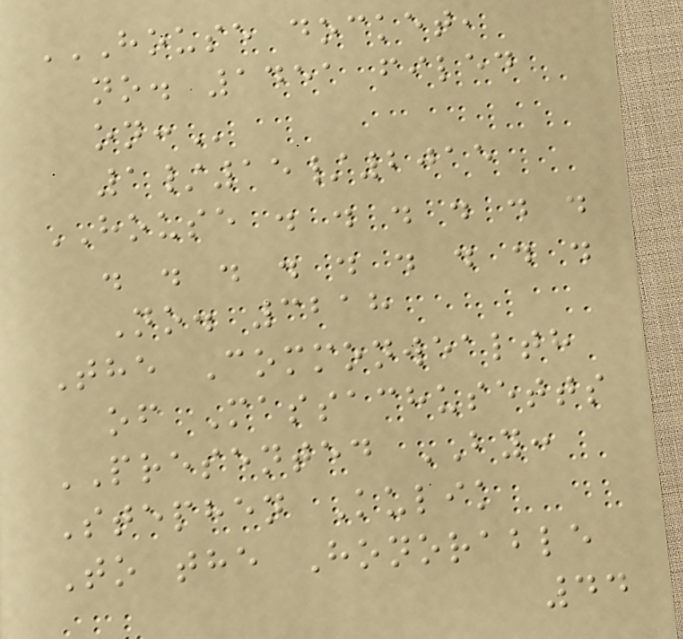HOUSE DOCKET,
NO. 1451 FILED
ON:
1/15/2015
HOUSE . . . . . .
. . . . . . . . .
No. 3218
The Commonwealth
of Massachusetts
PRESENTED BY:
Stephen Kulik
To the Honorable
44
